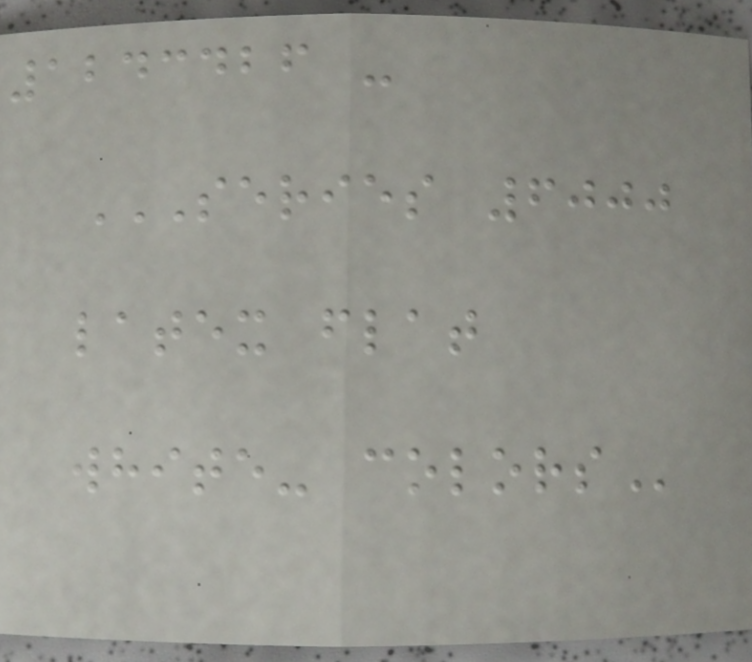1243426 -
SERIES 6000
LATEX FLAT
WHITE- COLORS
